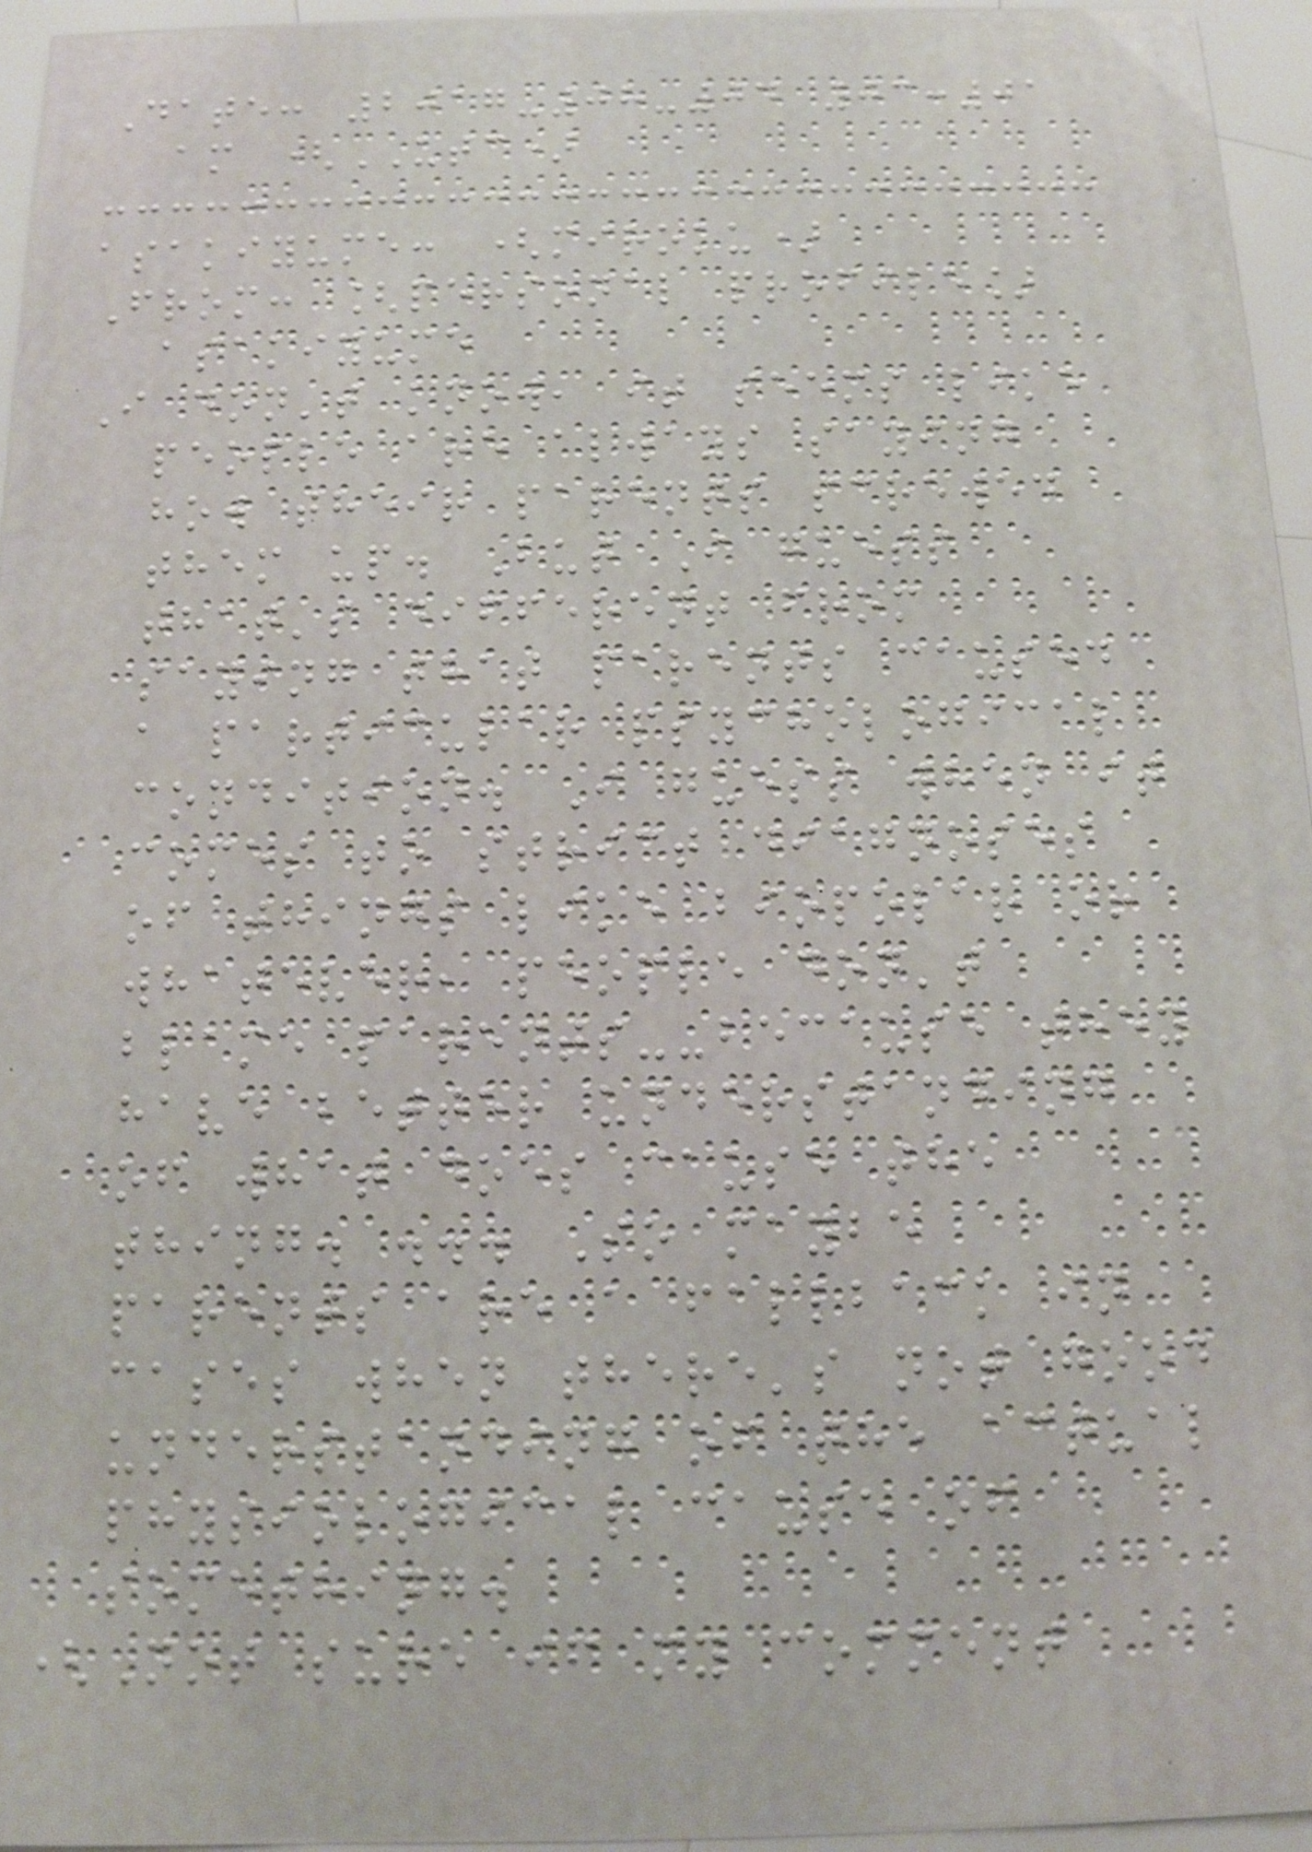Date: 2017-08-04 03:01
am (UTC)
asakiyume: (miroku)
From: [personal profile]
asakiyume
I don't know, it seems like
people are always saying
how their parents screwed
them up. But I guess
that's different from
saying that parents caused
a particular psychological
condition. I guess when it
comes to strict diagnoses
of things like biopolar or
whatever, people don't
blame parents--because they
have better understanding
of what does cause the
thing. ... So maybe
parents are a fallback in
cases when there's not good
understanding of the actual
physiological cause of
something.
(Not sure if my comment
